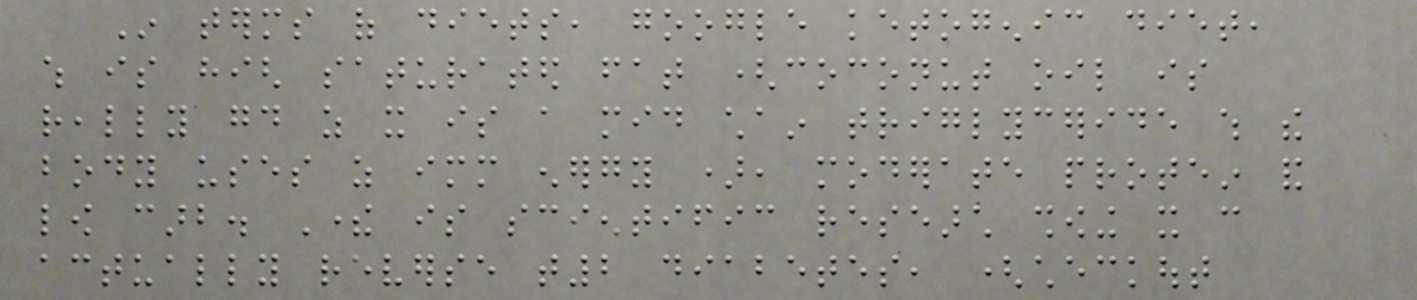In terms of diets, google ketogenic diet,
which is high saturated fat (coconut oil is
really good as it is a mid chain triglyceride which the
body uses as immediate energy ), moderate protein and
low carb. There is scientific research showing it can
actually reverse t2 diabetes, (checkout
